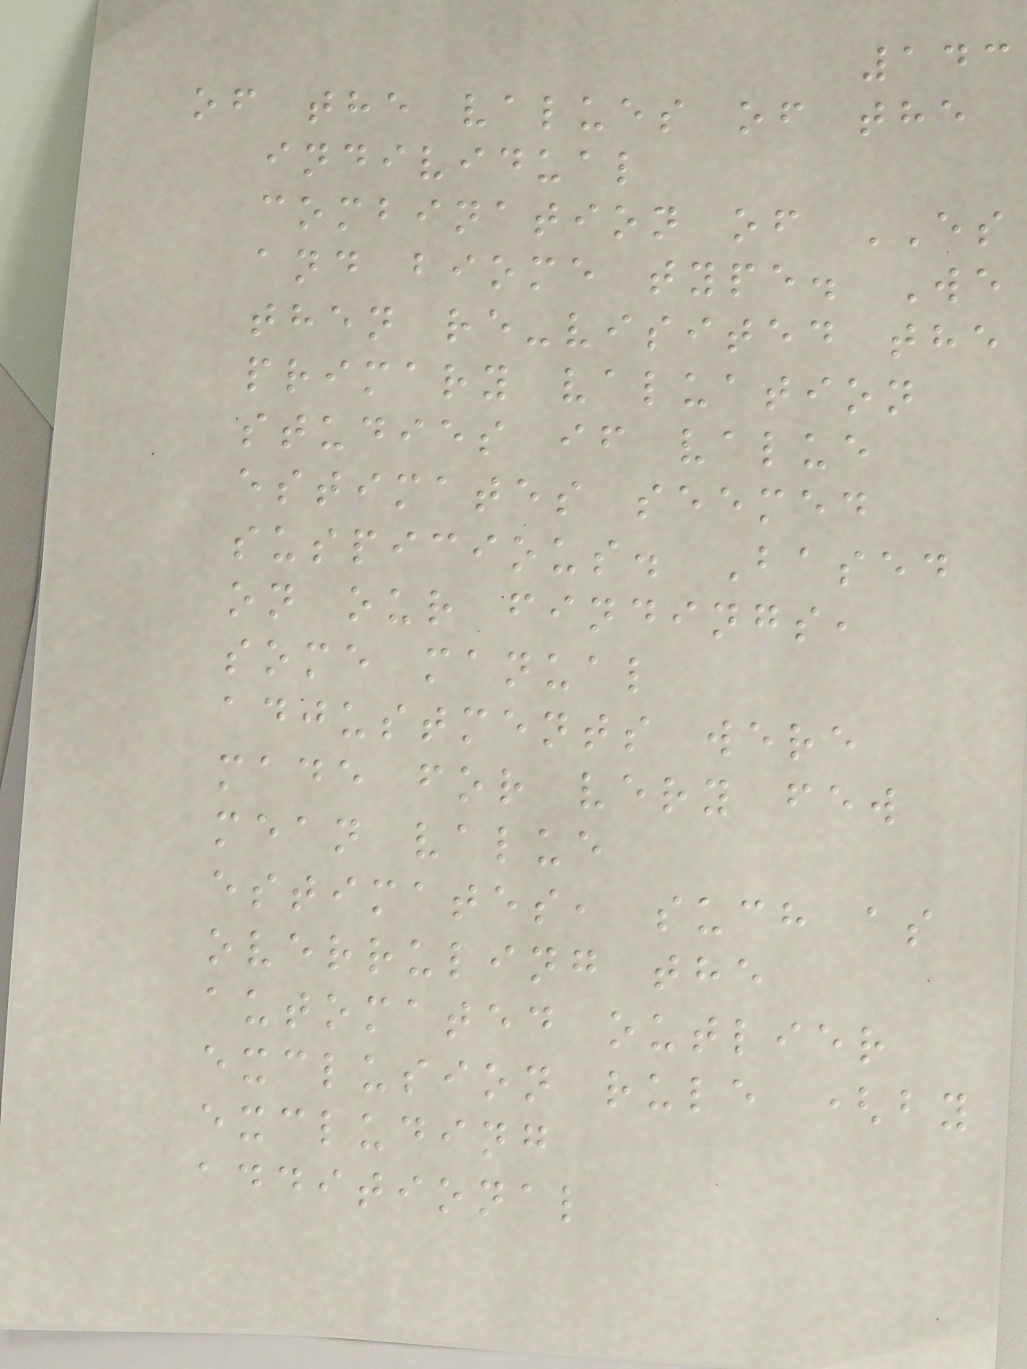143
of the values of the
individual
combination of ES
and biome type. We
then re-visited the
primary valuation
studies if value
estimates seemed
suspicious. Based
on our findings,
some manual
adjustments were
made for very few
mean value
estimates, such as
overruling the
automated outlier
exclusion rule (by
excluding
additional
